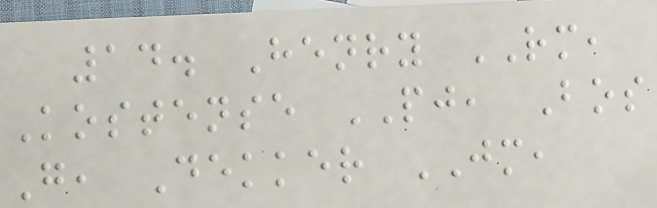14. Henry RM,
Kostense PJ, Bos
G, Dekker JM,
